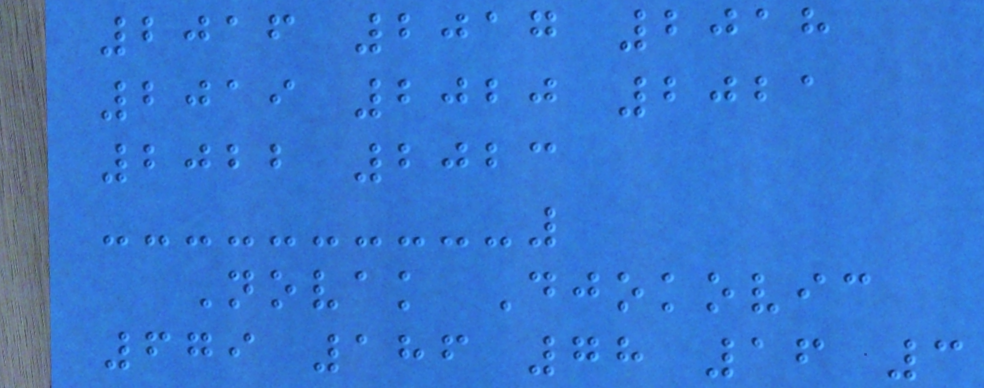2016 2017 2018
2019 2020 2021
2022 2023
Novak Djokovic
679 186 78 16 3
